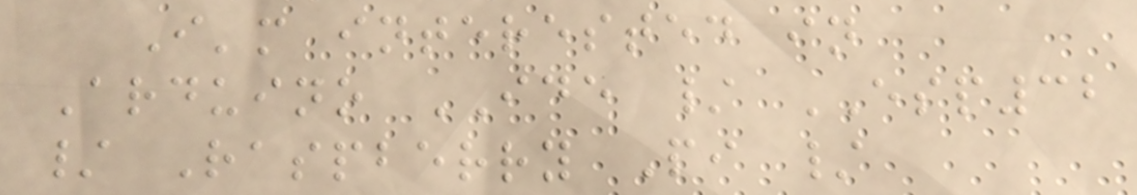I'm interested in
Arduino IDE / ESP32
/ Raspberry Pi /
